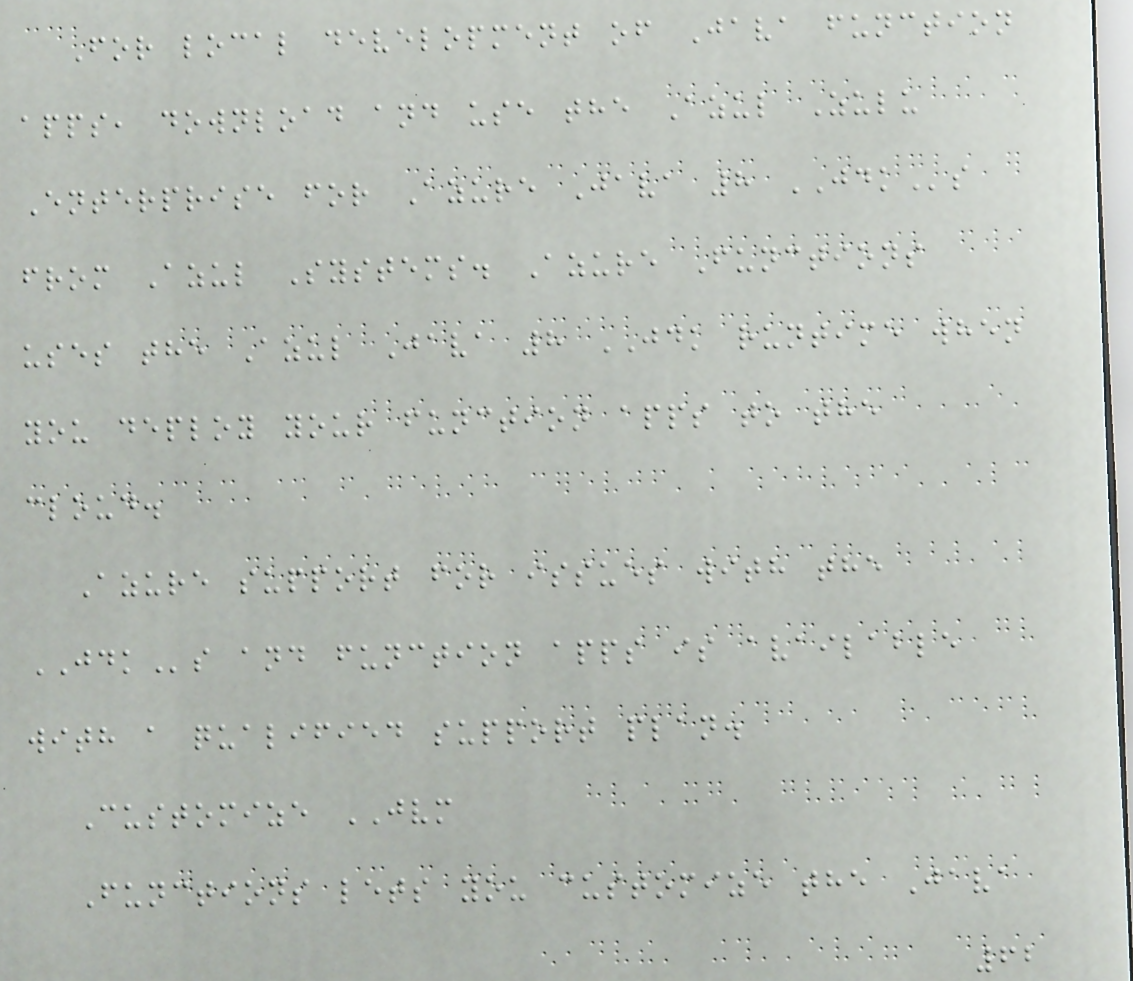For local development of Java function
apps, download and use the Azul Zulu
Enterprise for Azure Java 8 JDKs
from Azul Systems. Azure Functions
uses the Azul Java 8 JDK runtime when
you deploy your function apps to the
cloud.
Azure support for issues with the
JDKs and function apps is available
with a qualified support plan.
Customize JVM
Functions lets you customize the Java
62
